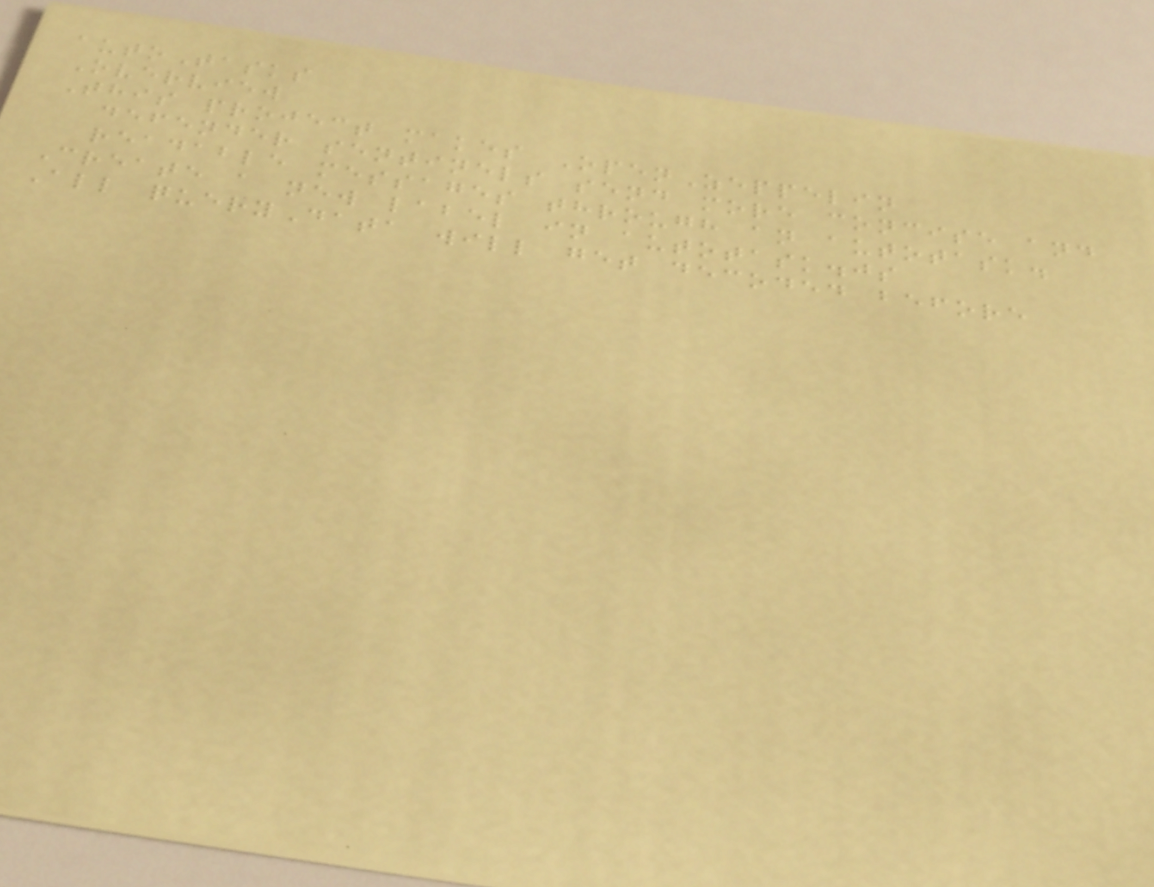autoTasks
Overview
This project makes OpenZeppelin
defender sentinels send more concise and
readable messages through an autotask.
Create a new label in autotask.js
All queryData will get decoded before
